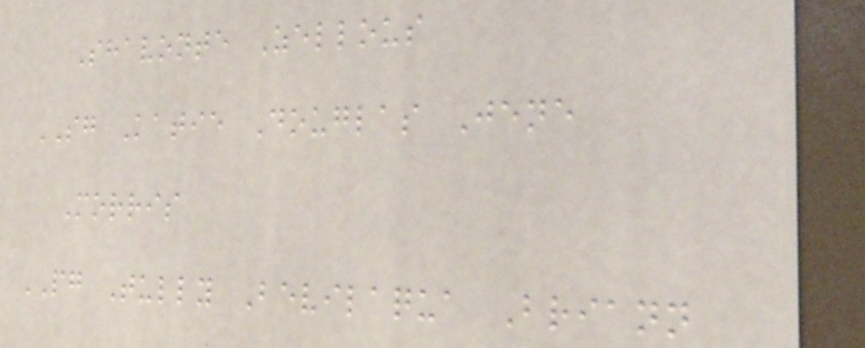Shavonte Zellous
SG Katie Douglas Jene
Morris
PG Tully Bevilaqua Briann
